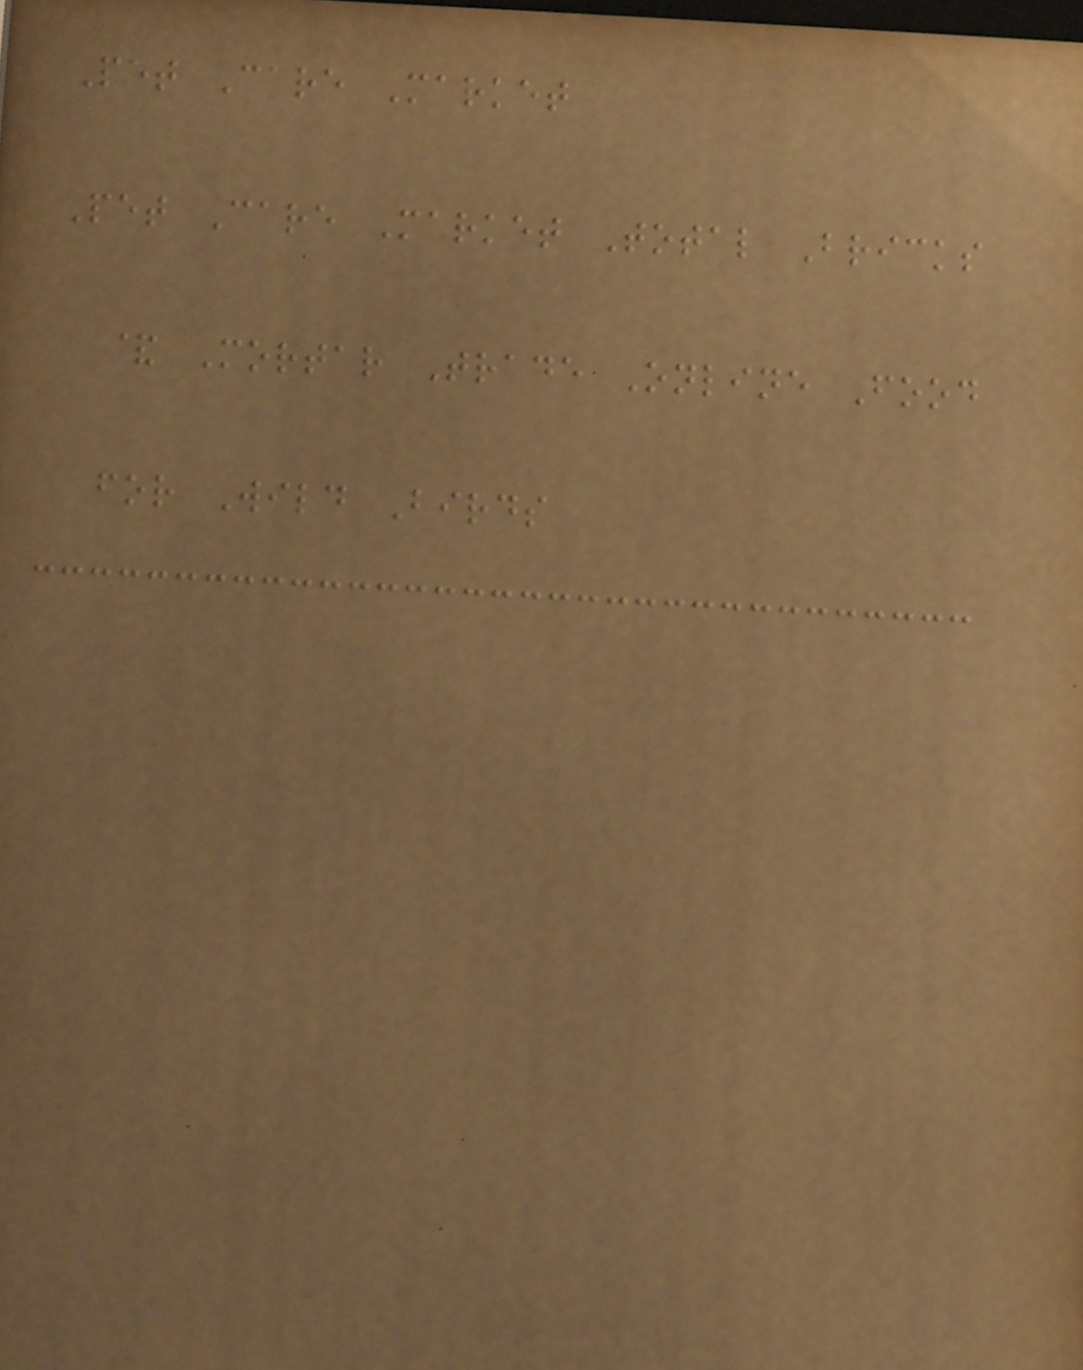Pet Care Market
Pet Care Market Total Bricks
& Mortar Trade Online Food
for Wild Birds
